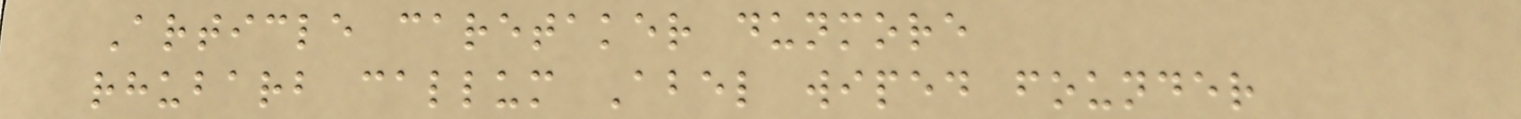Article caretaker dunmore
rhubarb callum Abel wiped founder
